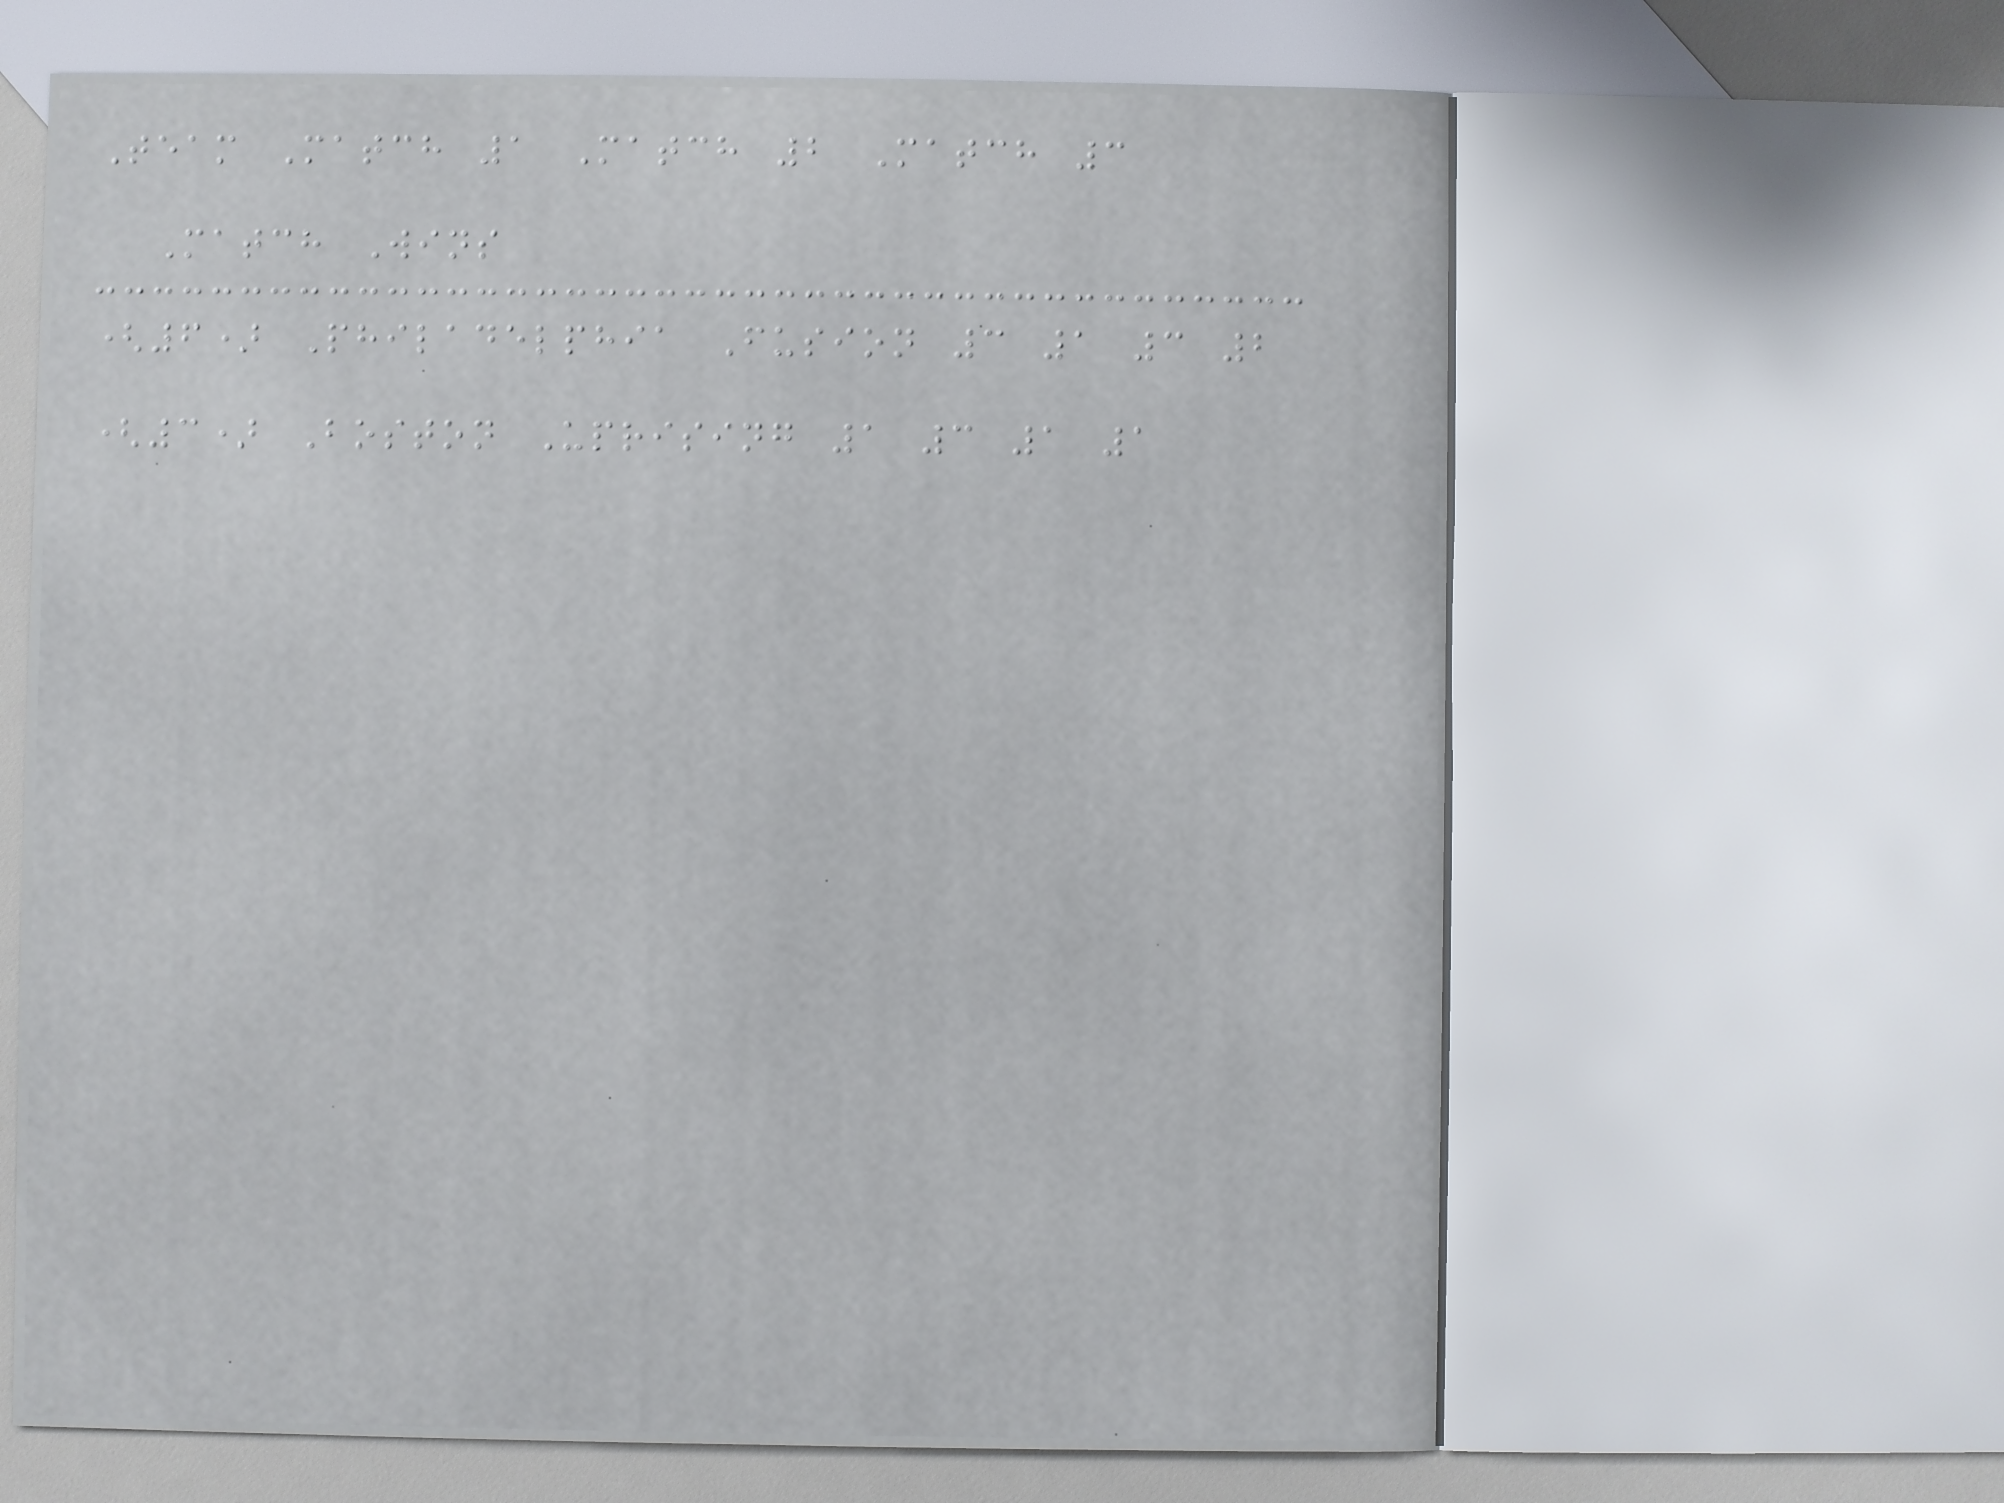Team Match 1 Match 2 Match 3
Match Wins
(6) Philadelphia Fusion 3 1 3 2
(3) Boston Uprising 1 3 1 1
